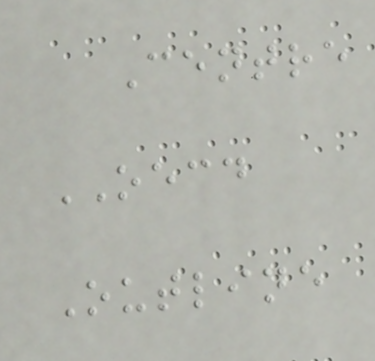Centre
OECD
Outline
